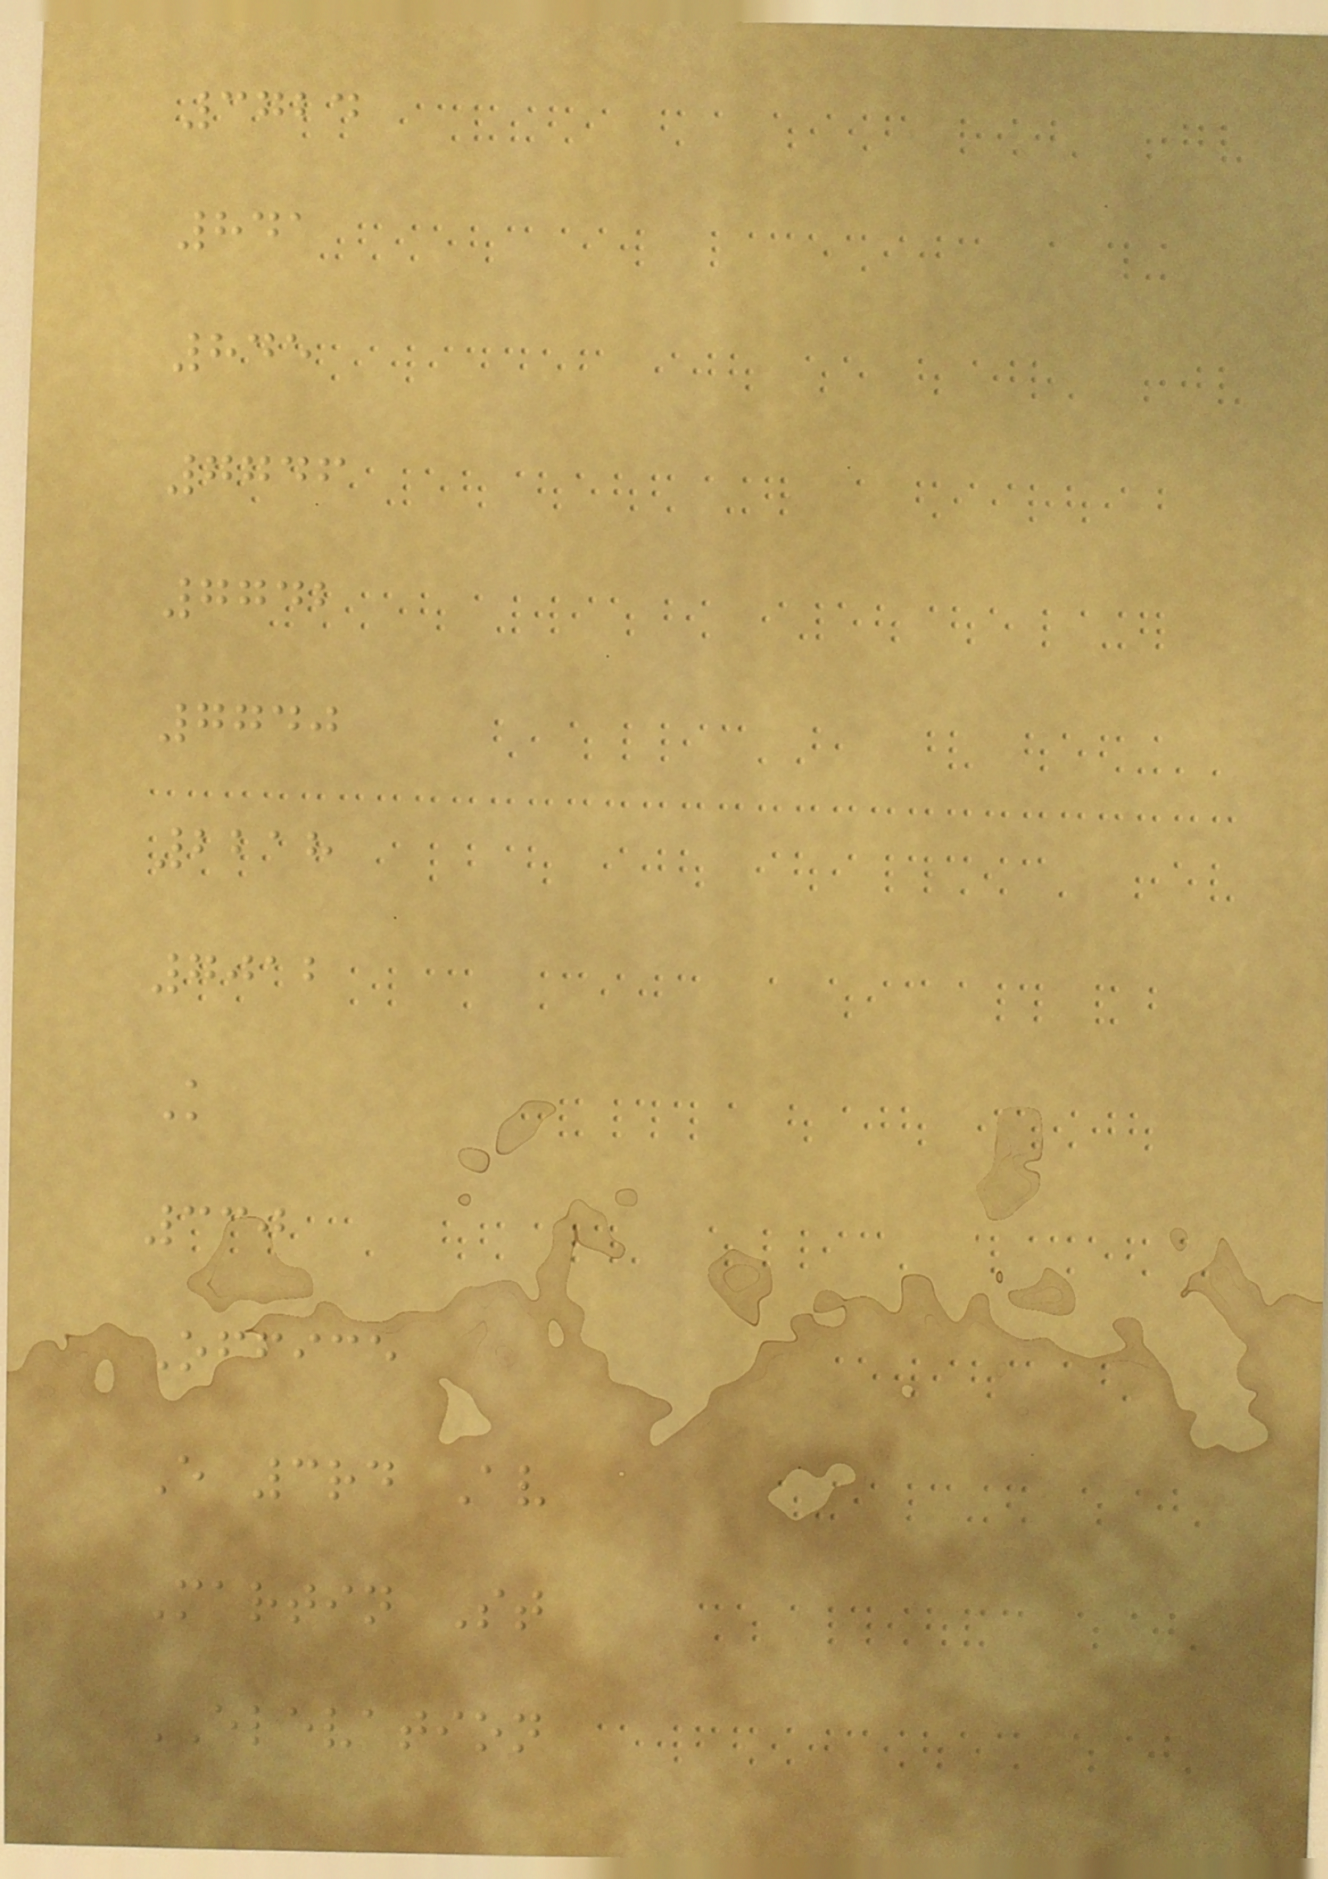3724
841
845
7746
7742
7740
2218
7012
K
330
Office
E 3rd Av
Martin St
ELEVATION
